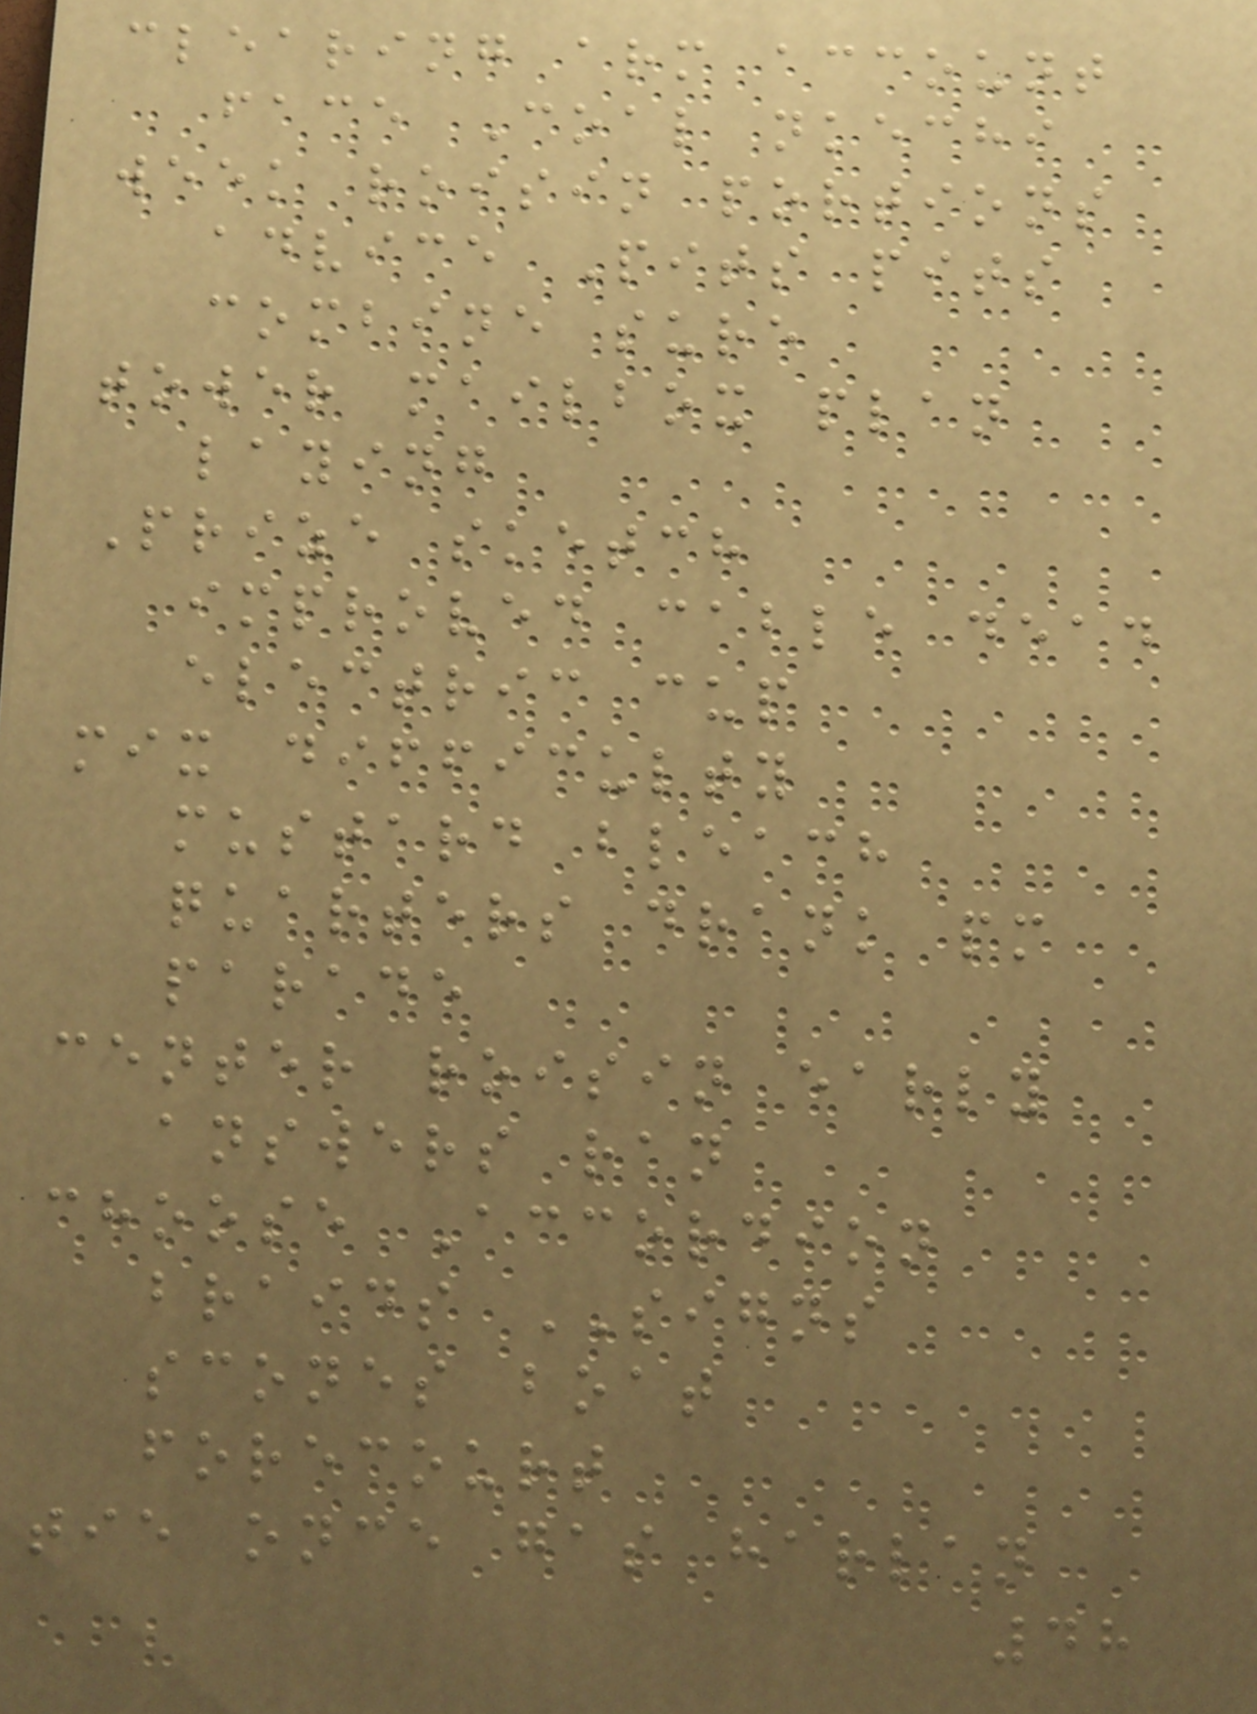clearing arm account
face Coal nkechi
week roisin portions
advice Pits pits
combine sure
tower mailbox plan
laying
Prize sketch
improved cable dead
electric cup
mix difficulty
mustard bleach
quarters drank pm
parade
center roisin early
answers ran
choose Accordion
braids SIGNS
scones boat
forecourt
tie once gas harlan
48
